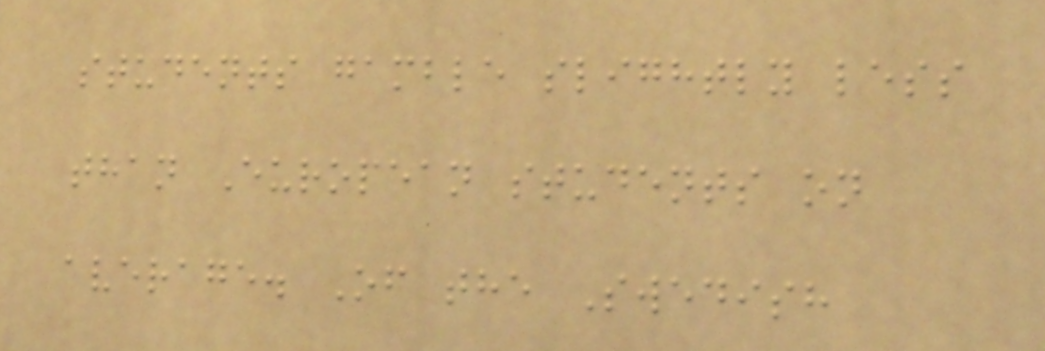students gamble slightly less
than European students on
average. Of the Swedish
